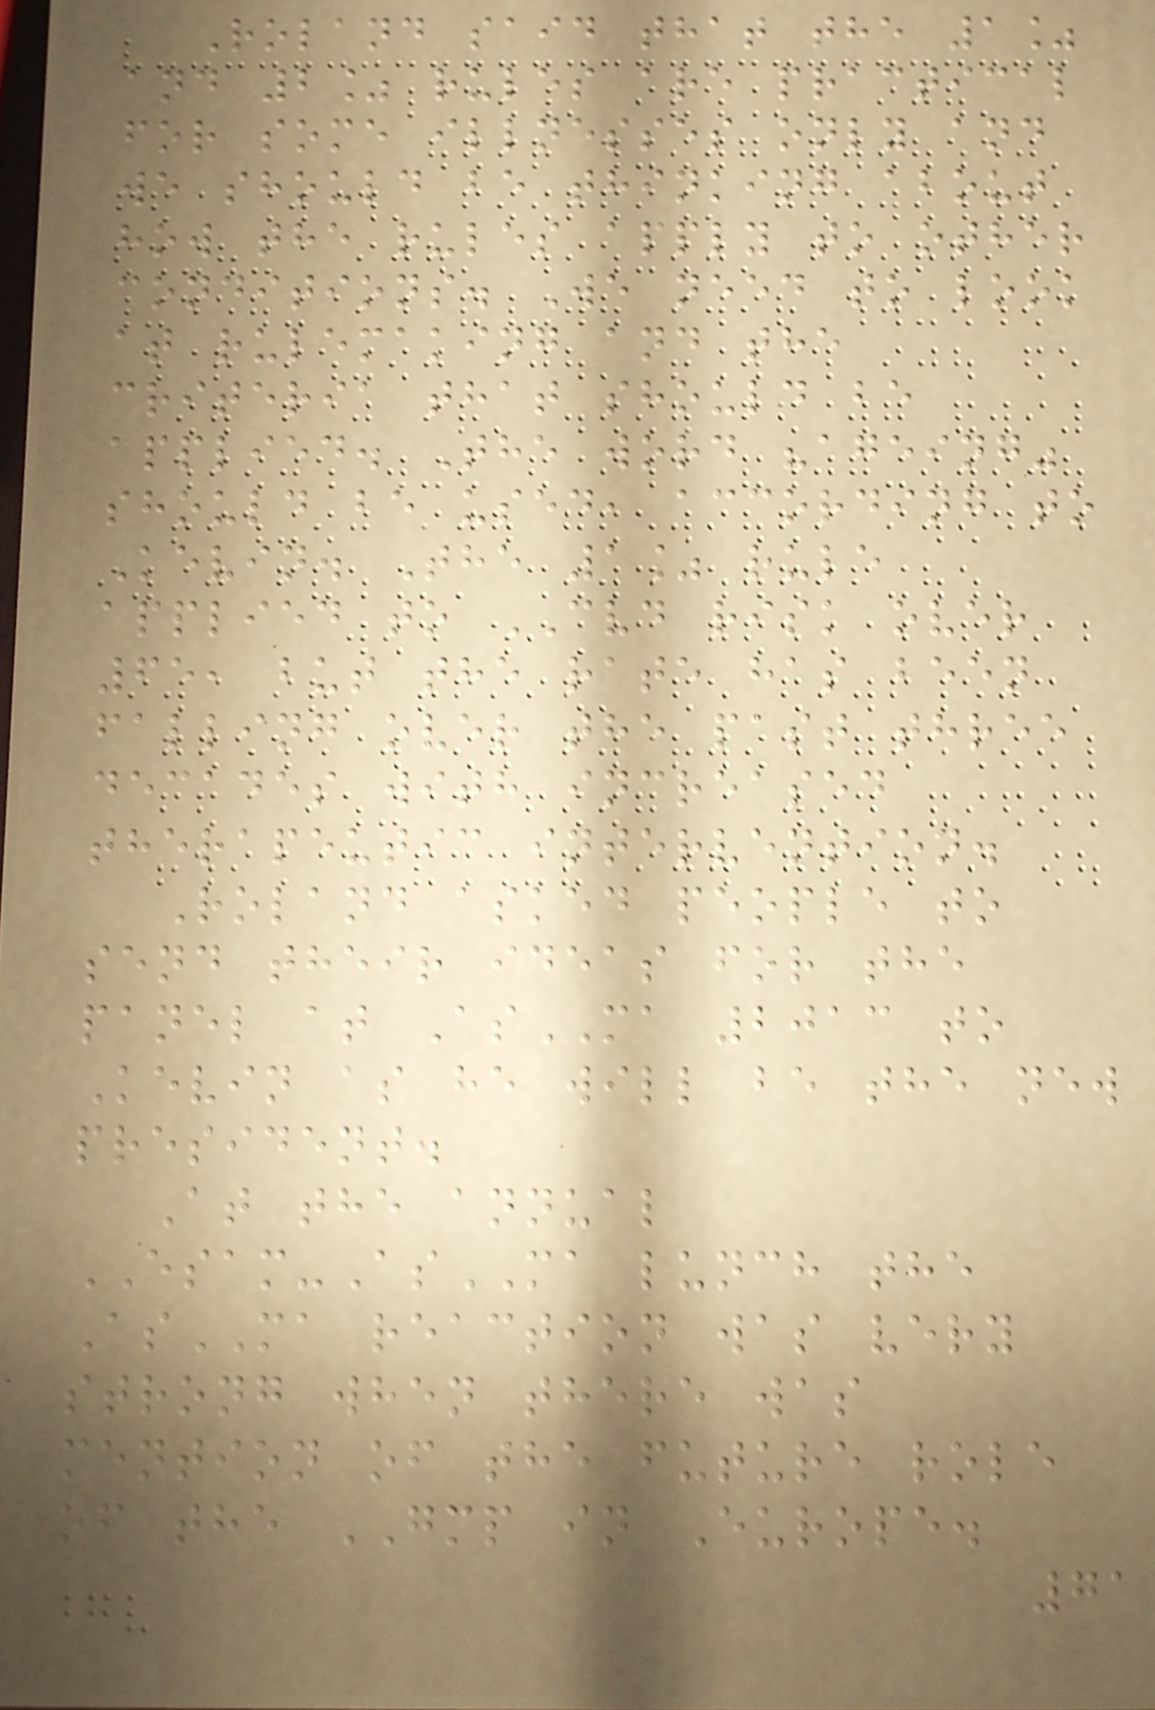Roland said that the 1%
and 2% rules are practical
for some illnesses only and
we should be thinking about
how the rules apply to other
conditions. We need to look
at rulemaking and the
criteria that should be
applied. The word "ageing"
should be used, according to
Kevin. The 1% rule
applied to CVD risk over
65, but the rate has been
falling over the past three
decades with increased
therapeutic intervention.
Roland asked people to
send their ideas for the
panel at AsMA 2013 to
Kevin as he will be the new
president.
At the annual
ESAM-AsMA lunch the
AsMA reaction was very
strong when there was
mention of the future role
of the GMP in Europe.
71
